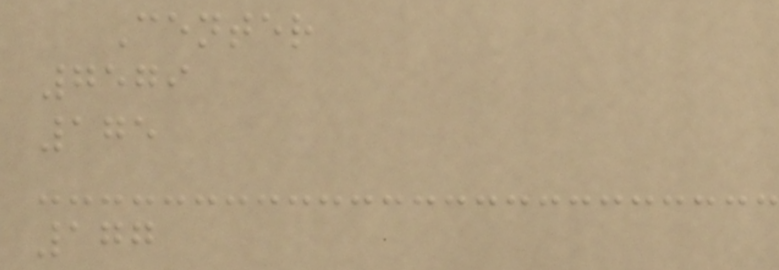Center
7579
175
177
